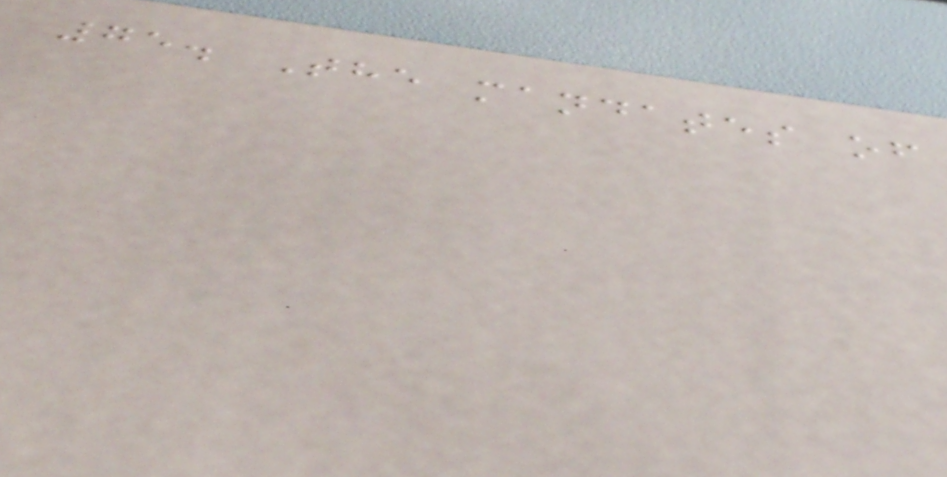75. The mandates of
